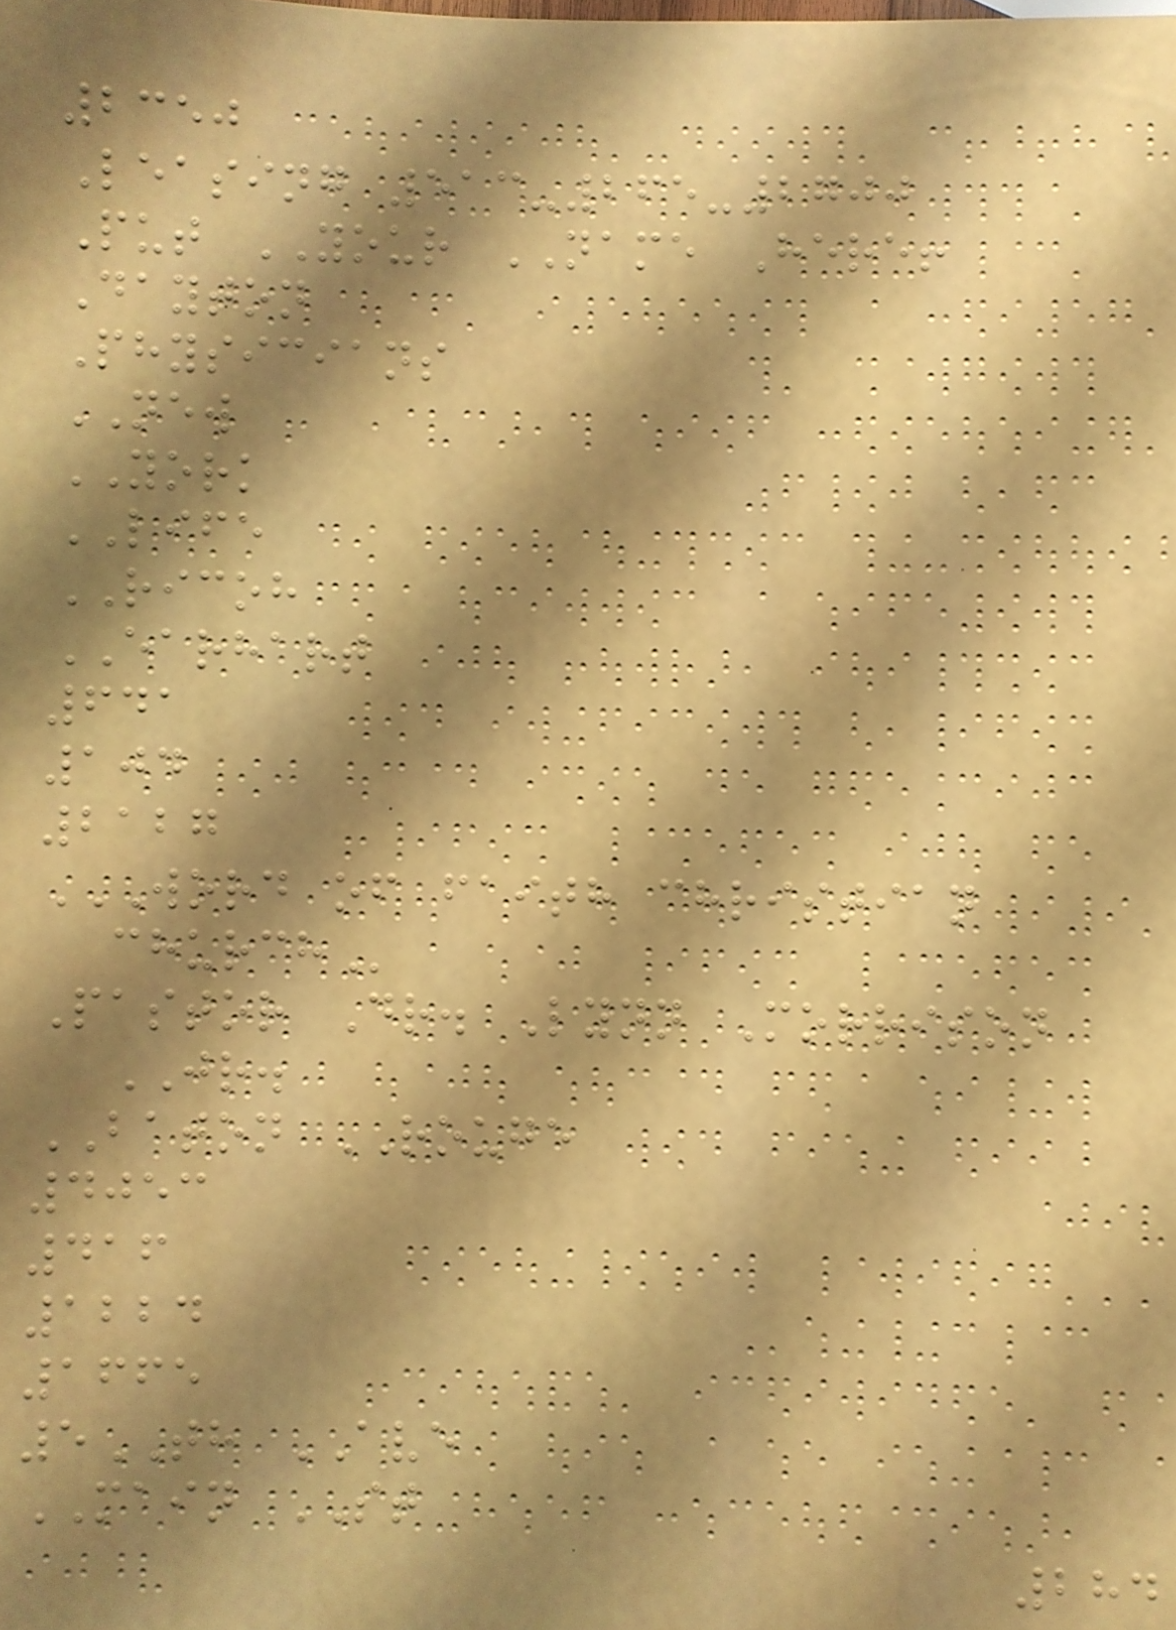2350
Leasing 513-265-2700
Put YOUR NAME Here!
Dayton
Physicians
NEW
YORK
LIFE
RICOH
EARHART
641
104
2127
WORD OF FAITH CHRISTIAN
CHURCH
Pastor Dr. Lynn Morrison
JR.
BATON ROUGE
4053
416
1224
1665
5TH AVE
MAIN ST
284
